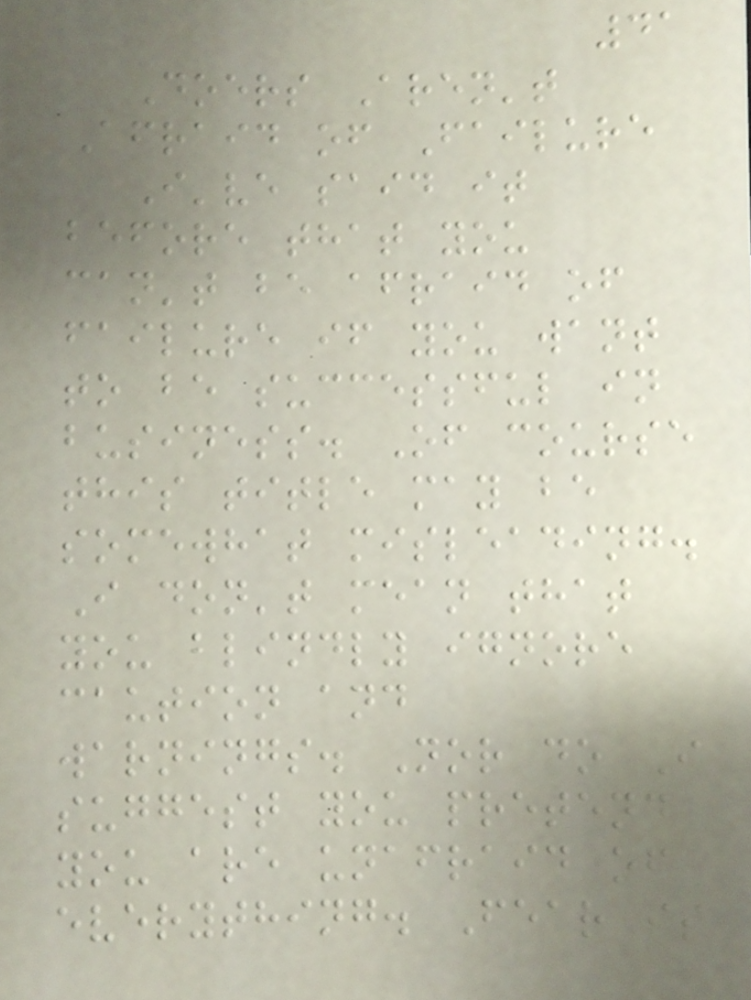41
Doers Aren't
Afraid of Failure
I've said it
before that you
can't be afraid of
failure if you want
to be successful in
business. Of course
this title may be
somewhat misleading.
I don't mean that
you blindly ignore
caution and
warnings. Nor do I
suggest you pretend
you are unafraid of
everything. Fear is
